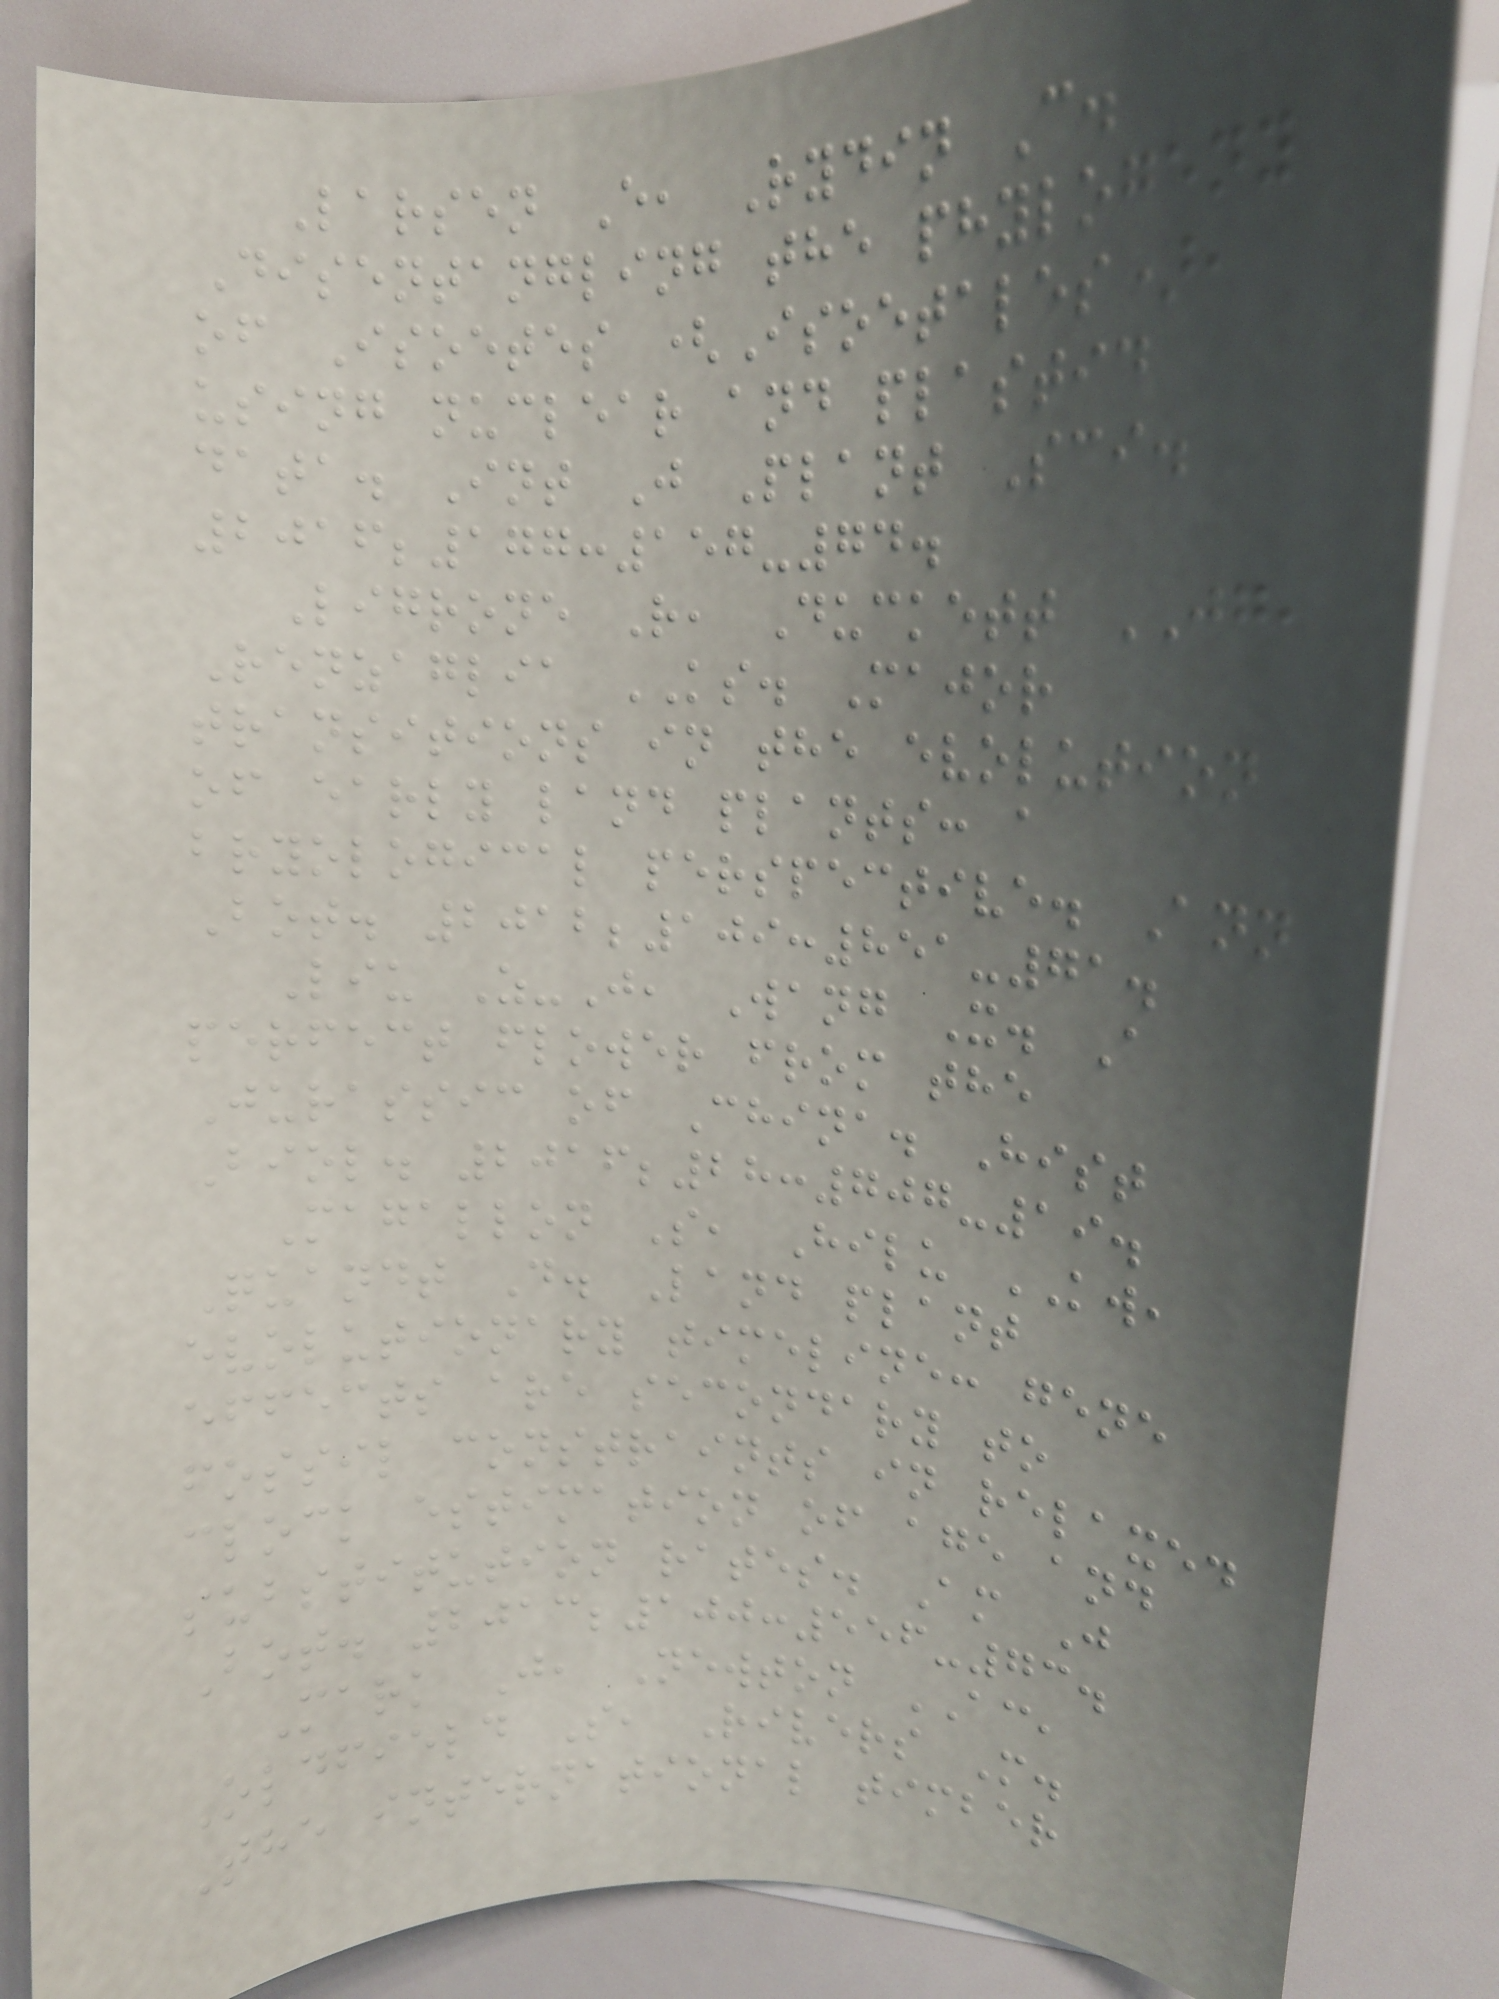Larsen E, Rydin C.
Disentangling the phylogeny
of Isoetes (Isoetales),
using nuclear and plastid
data. Int J Plant Sci.
2016;177:157-74.
Ligrone R, Duckett JG,
Renzaglia KS. Major
transitions in the evolution
of early land plants: a
bryological perspective. Ann
Bot. 2012;109:851-71.
Liu Z-J, Wang X. A
perfect flower from the
Jurassic of China. Hist
Biol. 2016;28:707-19.
Magallon S, Hilu KW,
Quandt D. Land plant
evolutionary timeline: gene
effects are secondary to
fossil constraints in relaxed
clock estimation of age and
substitution rates. Am J
Bot. 2013;100:556-73.
Mark J, Newton AC,
Oldfield S, Rivers M.
The international timber
